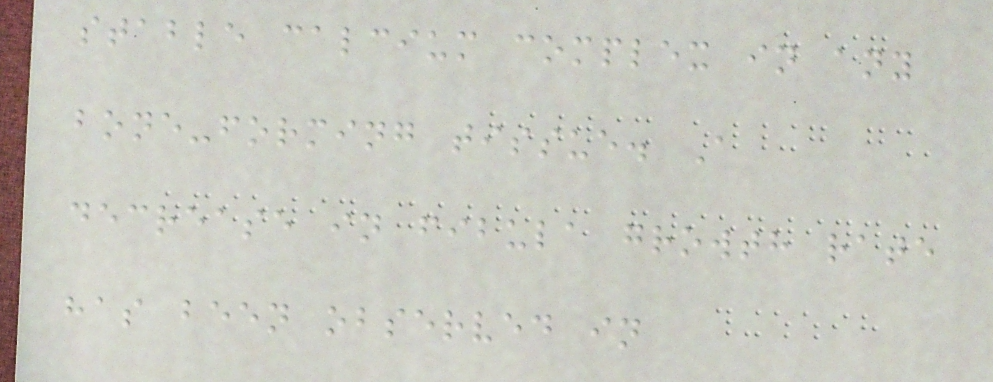stable calcium complex in any
bone-forming tissue. A
decrease in fibula growth rate
has been observed in
